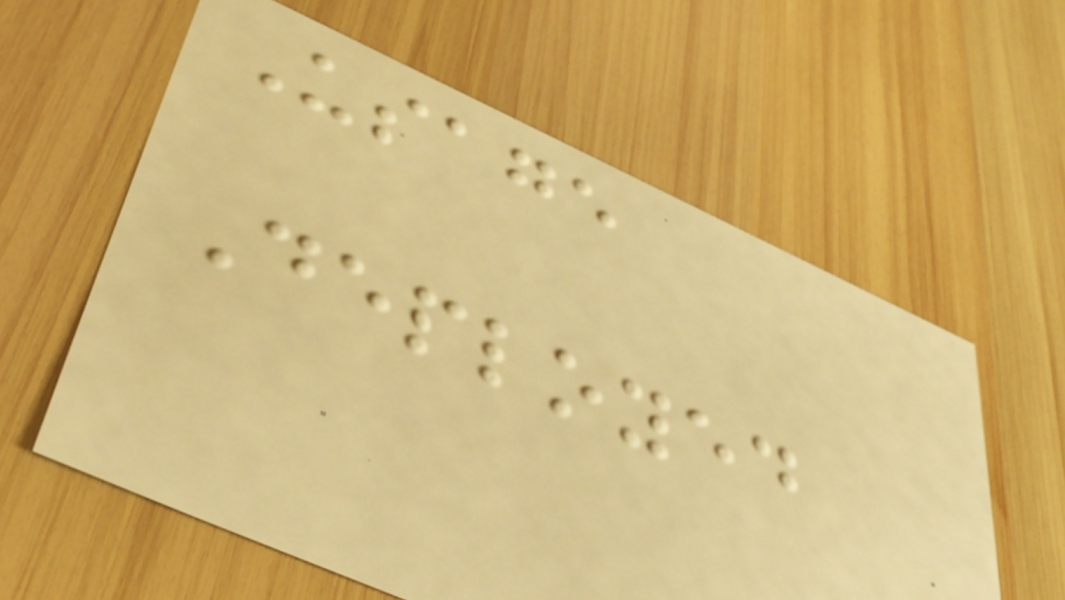Usage
Deployed
